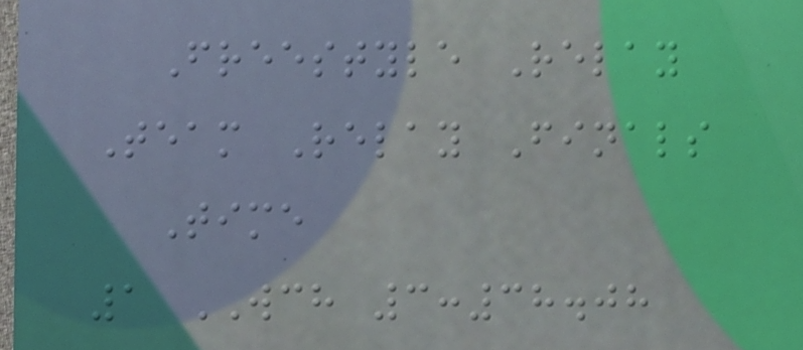Freestyle Relay
Team Relay Finals
Time
1 WCH 3:38.08
